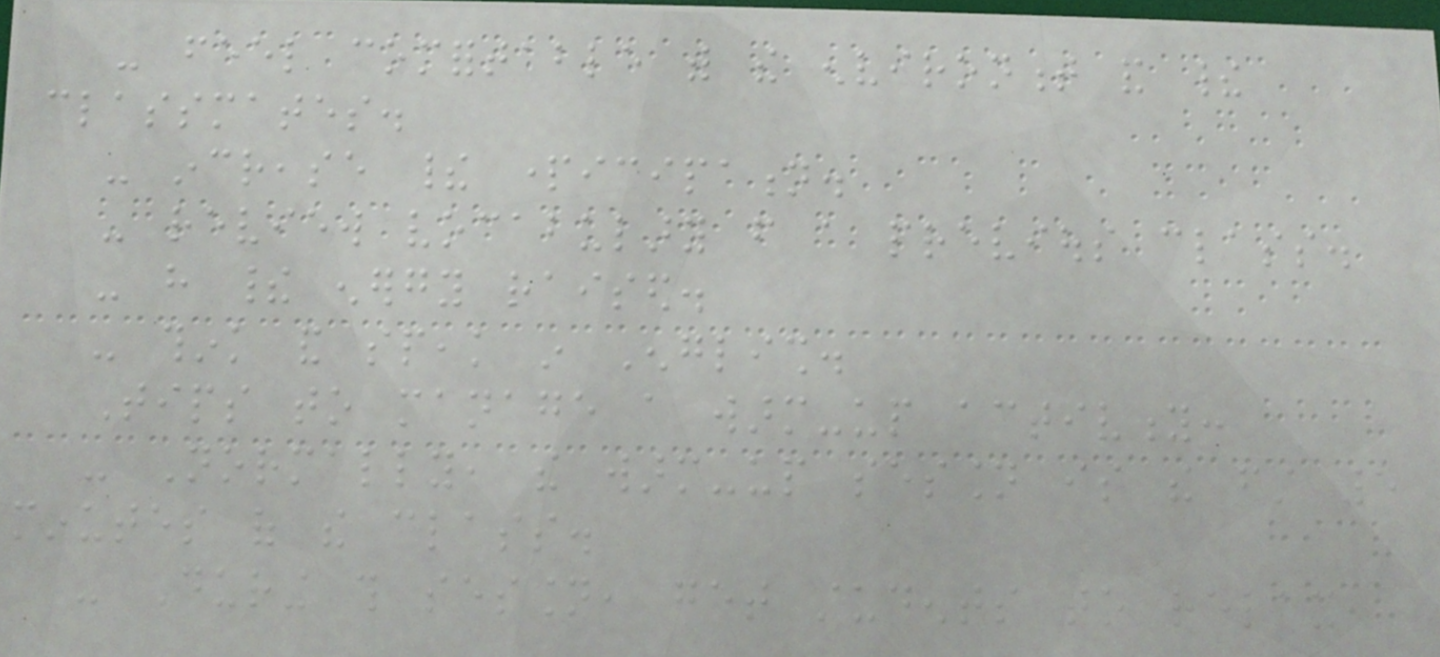- feel comfortable with the environment and their
classmates.
- increase their participation.
- review vocabulary from a previous class.
- have their energy raised.
- think and speak in English.
Tips to manage a warm-up activity:
- Normally, the warm-up session is the first 5
minutes of the class.
- During this session, get students to relax,
